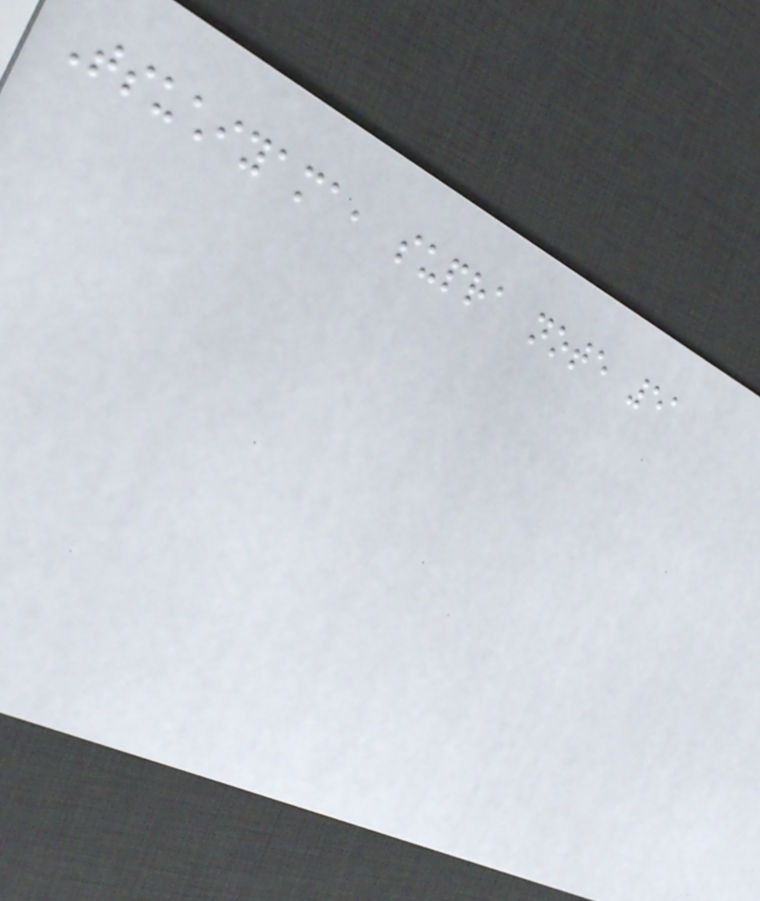Tsuchiyama, supra note 51
